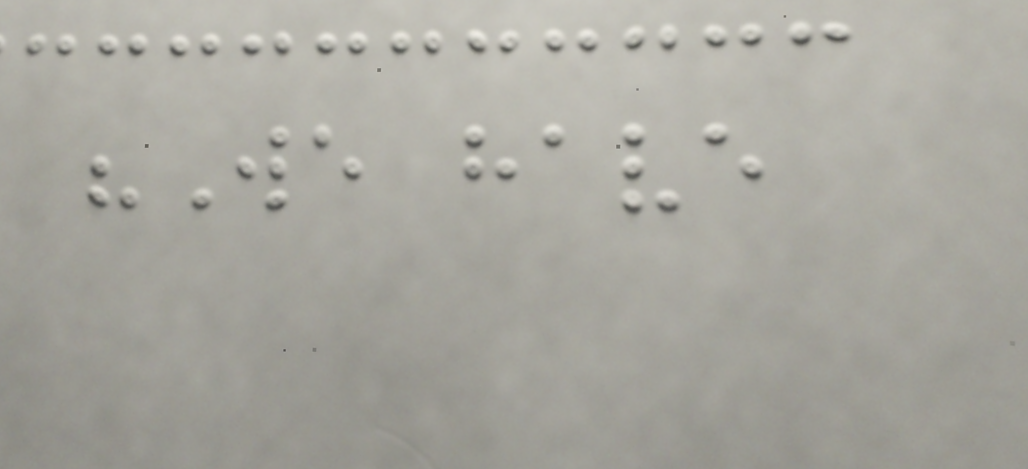"We have
